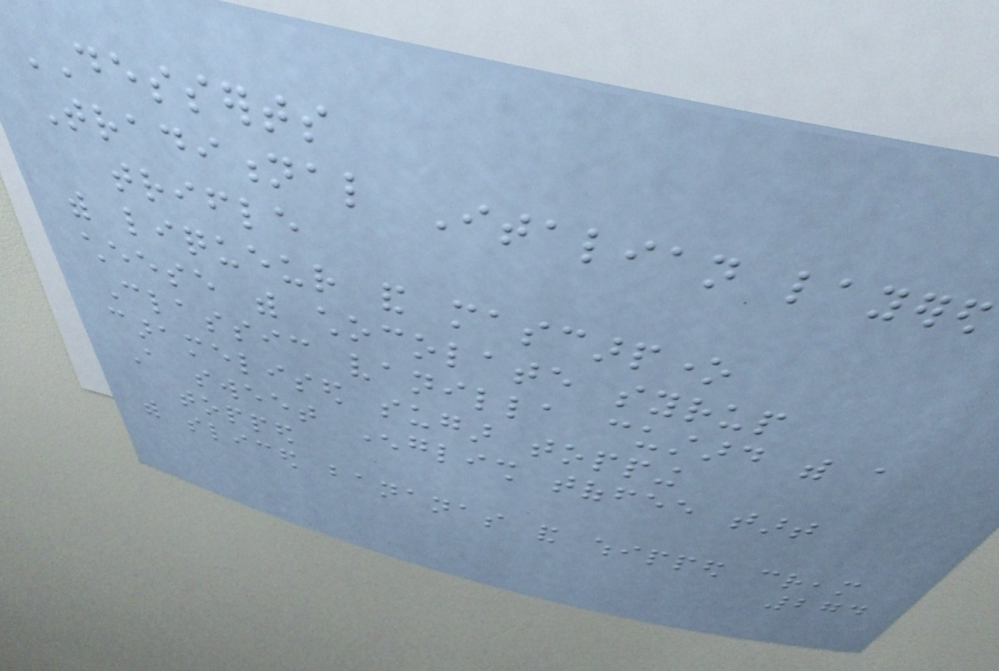DESSERTS
Traditional Italian layered
trifle
with liqueur and mascarpone
cheese with chocolate syrup
Classic vanilla custard with a
caramelised sugar topping
A sweet English toffee tart
topped
with sliced bananas and whipped cream
274
